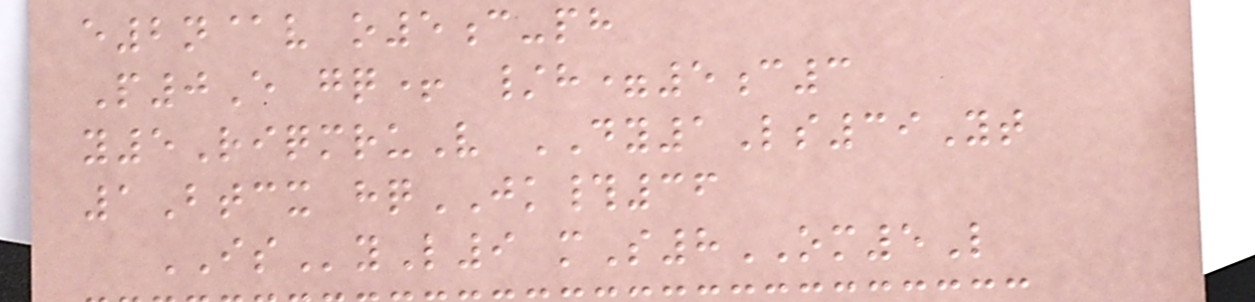e2n@v o5c-ph
P0E gq+ /h=5c3
y5RiqmruV DY1Ls39Yt
1Btcx hqJK#36
ISyL9 mS8OM5L
